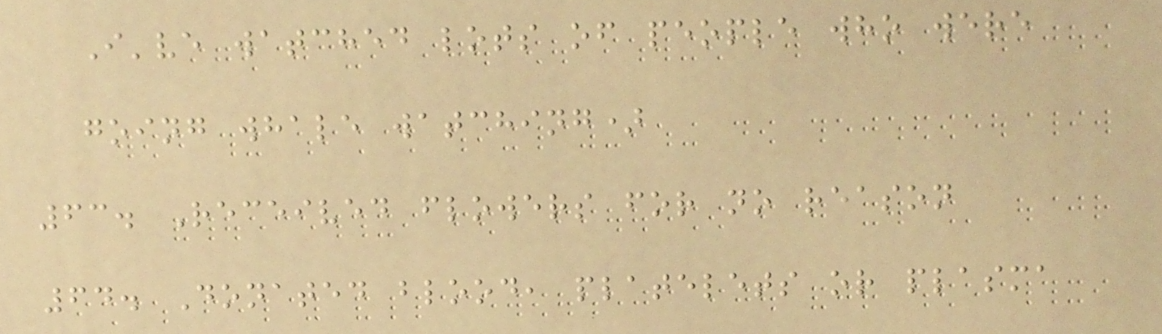I've watched lots of people who were
going whale watching)
63. Received flowers for no reason
64. Donated blood, platelets or plasma
